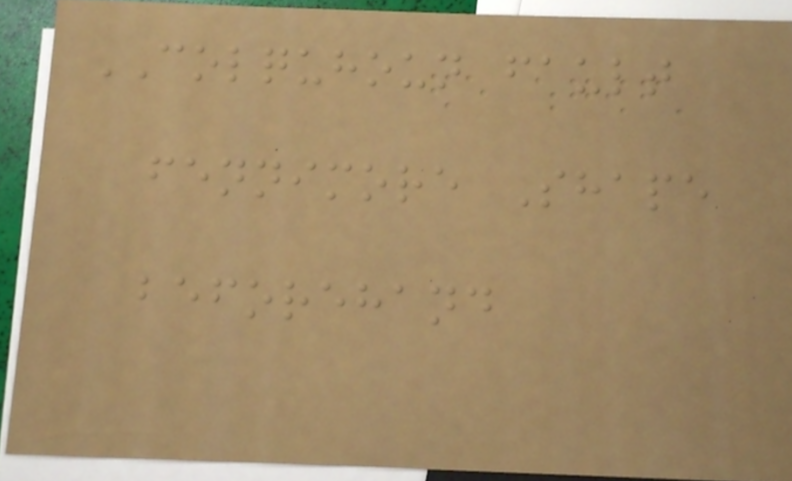COLQUHOUN fault
fennimore Shape
beforehand
